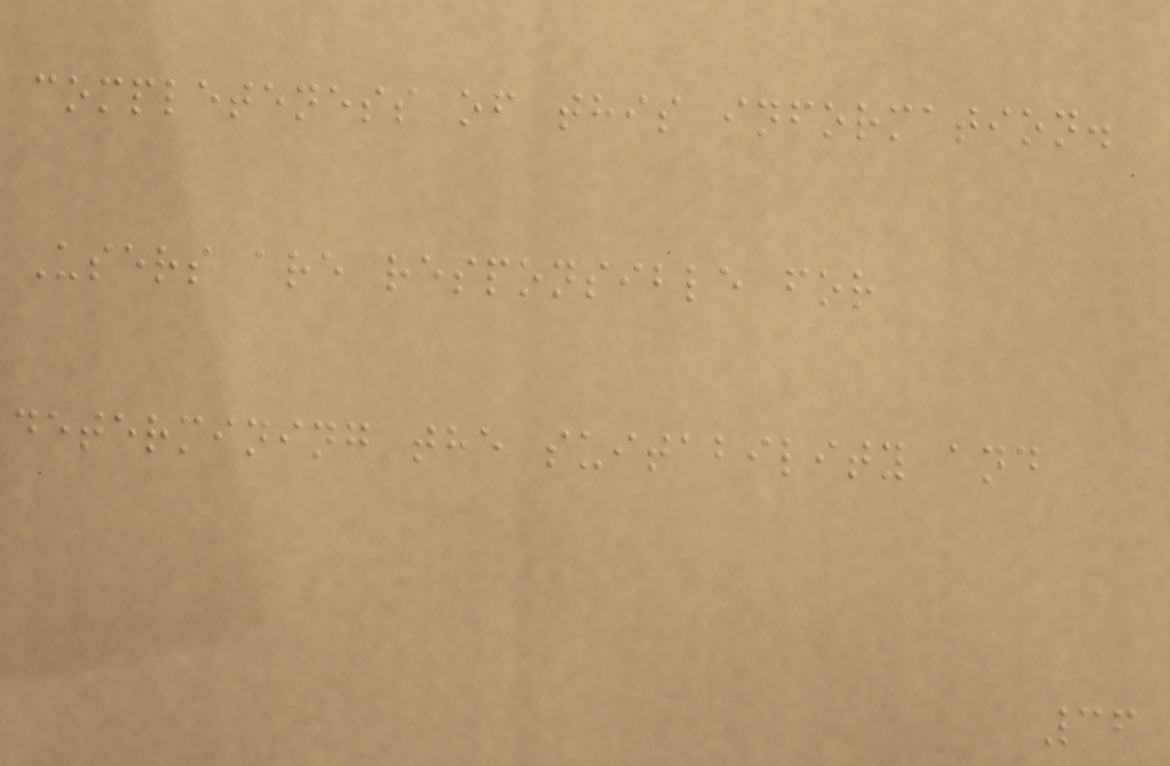completeness of this information.
Users are responsible for
determining the suitability and
36
